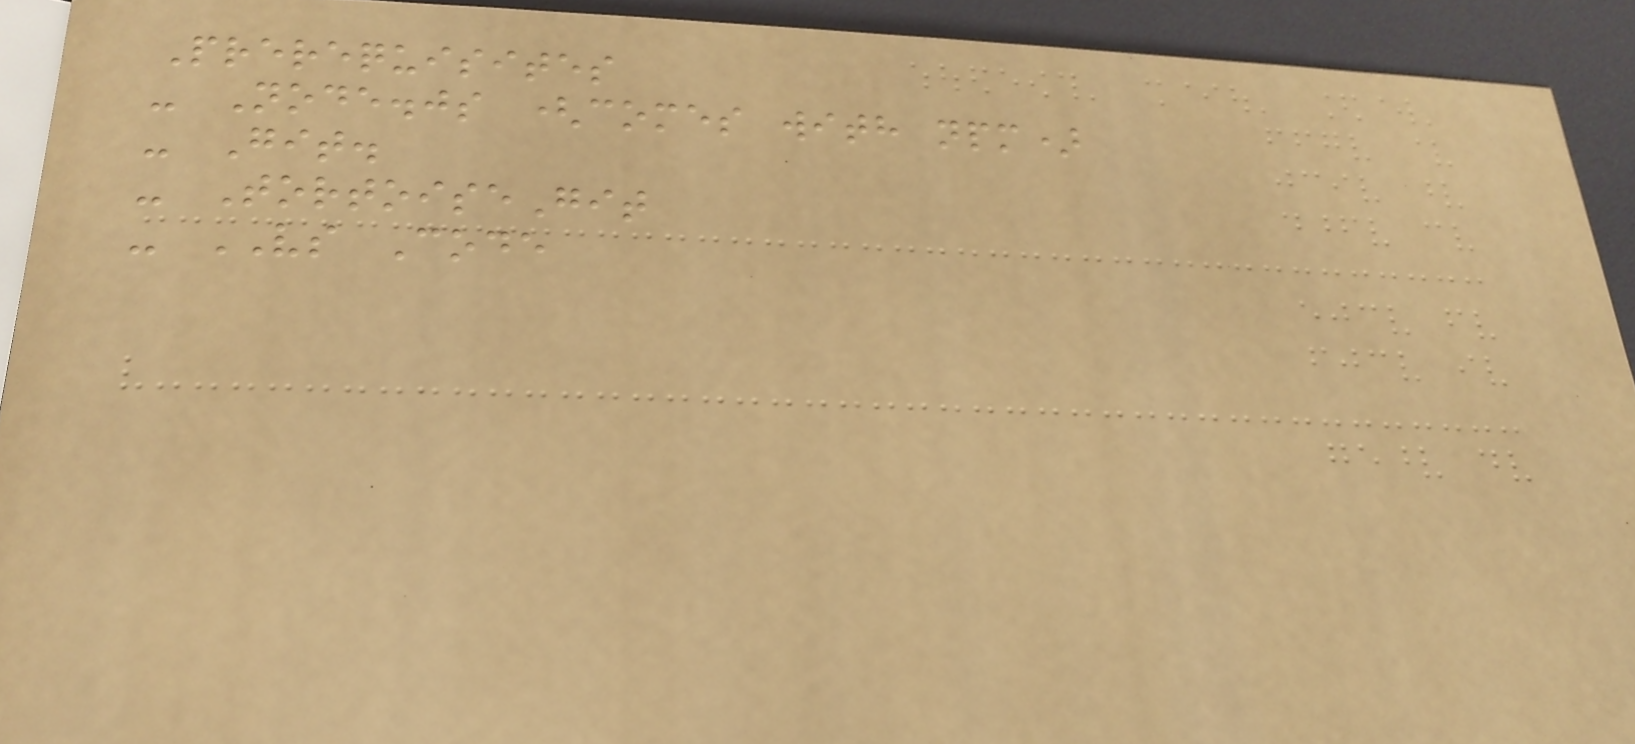Prerequisites
- Node.js (comes with npm)
- Git.
- TortoiseGit
- VS Code
